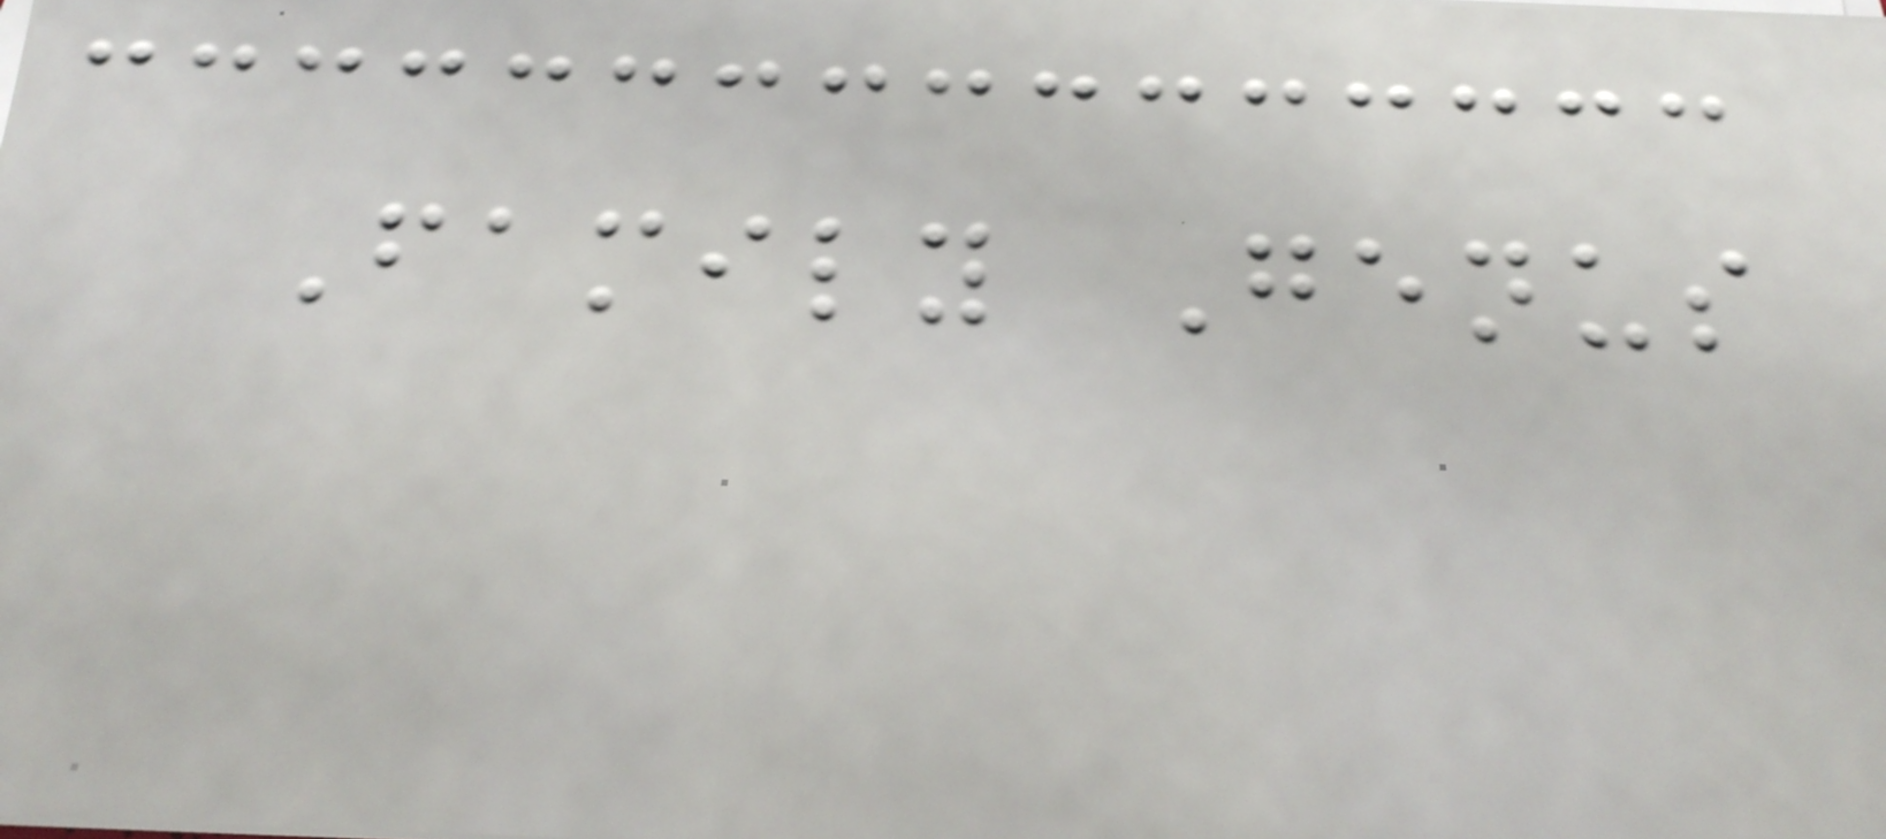Family Genus
